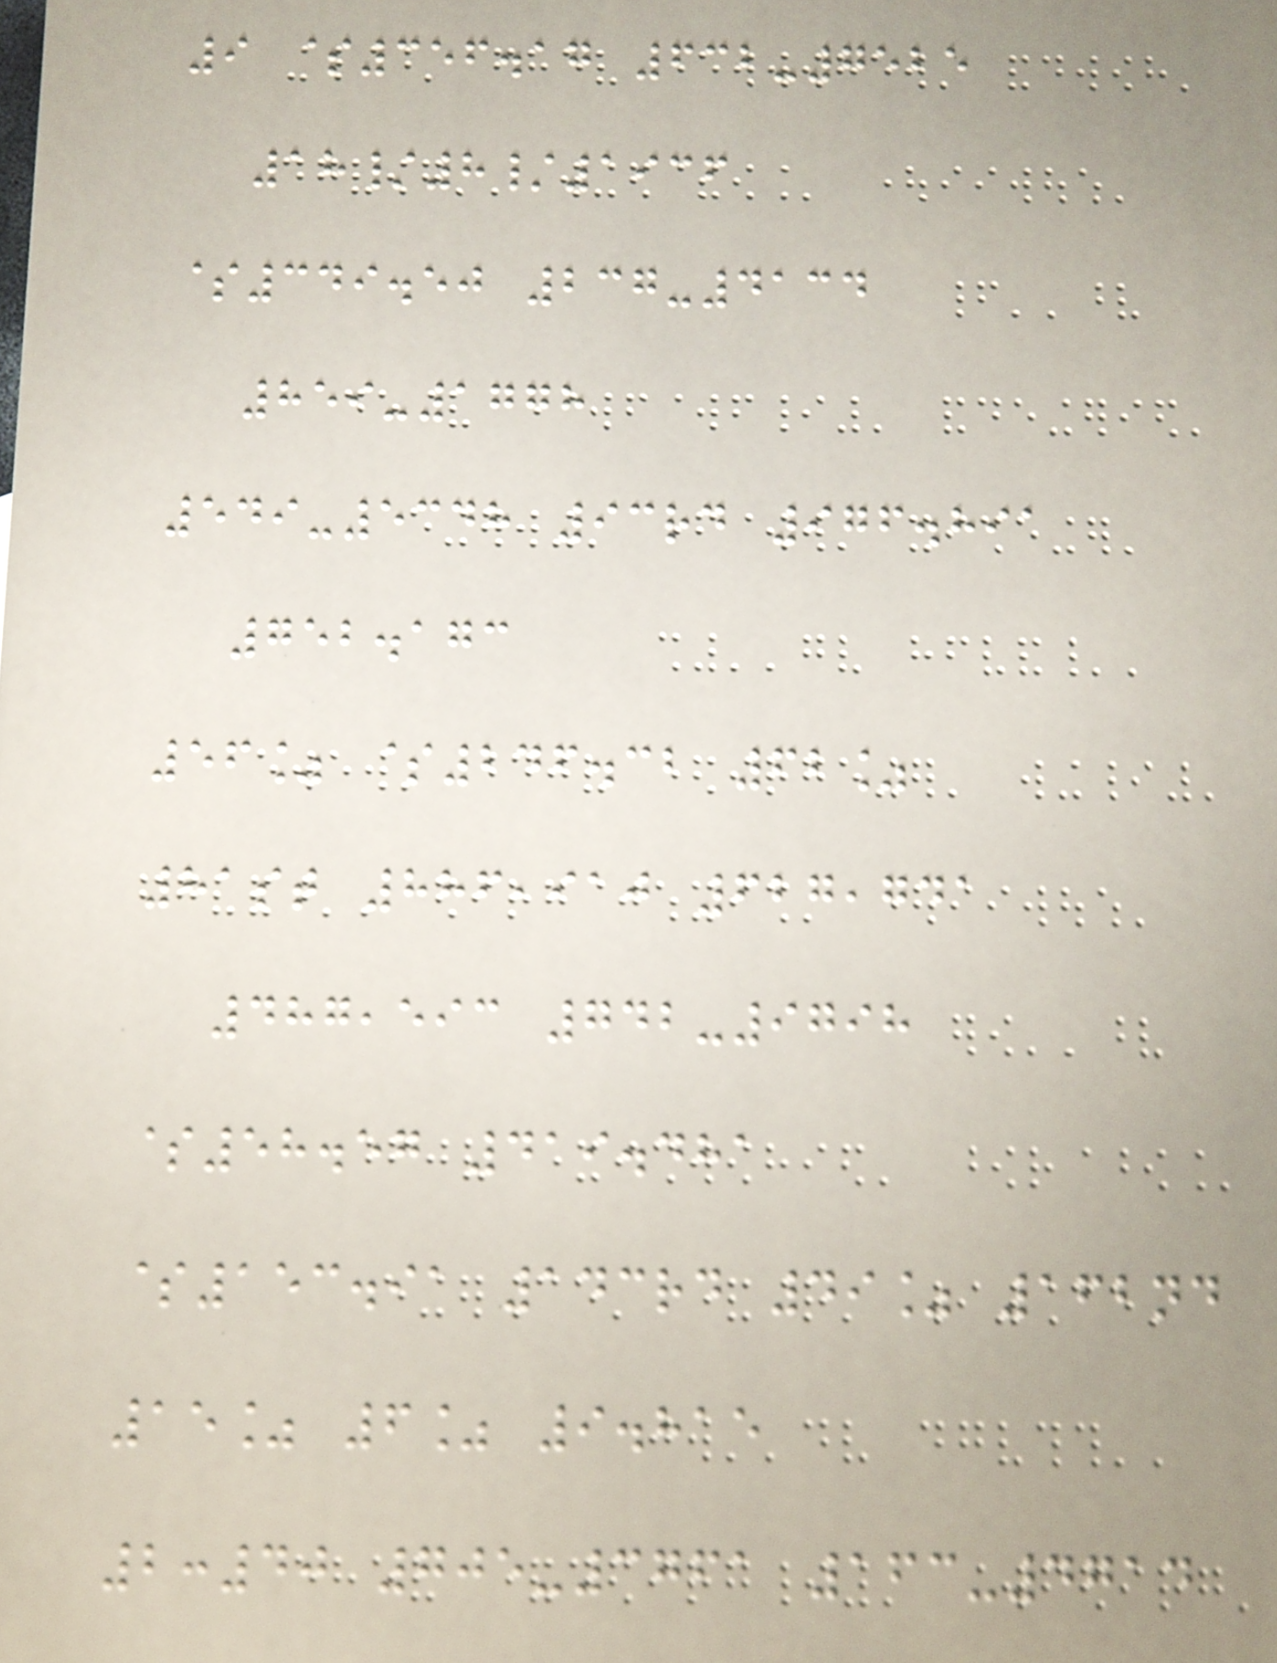9 $356.17 632-7525
18/8/1936
$349.50 237-4134
859-1778
549-5348 93rd 976.891
752.173
56% $246.32 62%
81st 886,910 627,741
487,593 742-9798
$58.57 419.481
$153.91 143rd 49% 162nd
15% 6% 9.815
2:40 705-3761 163-4714
